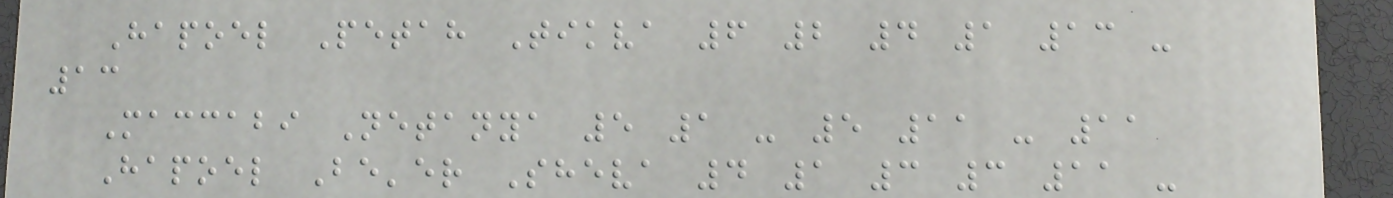Hapoel Petah Tikva 6 2 4 1 13 -
13
Maccabi Netanya 5 1 - 5 11 - 11
Hapoel Be'er Sheva 4 1 3 3 11 -
